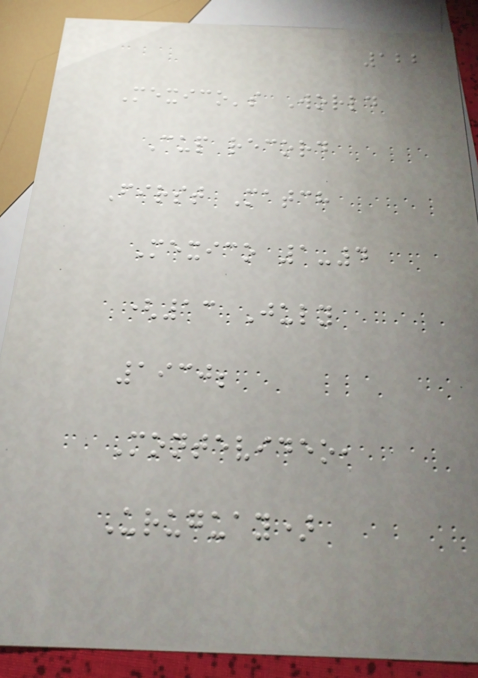122
Mexico's World
Cup record
First Match
Mexico 1-4
(13 July
1930;
Montevideo,
Uruguay)
